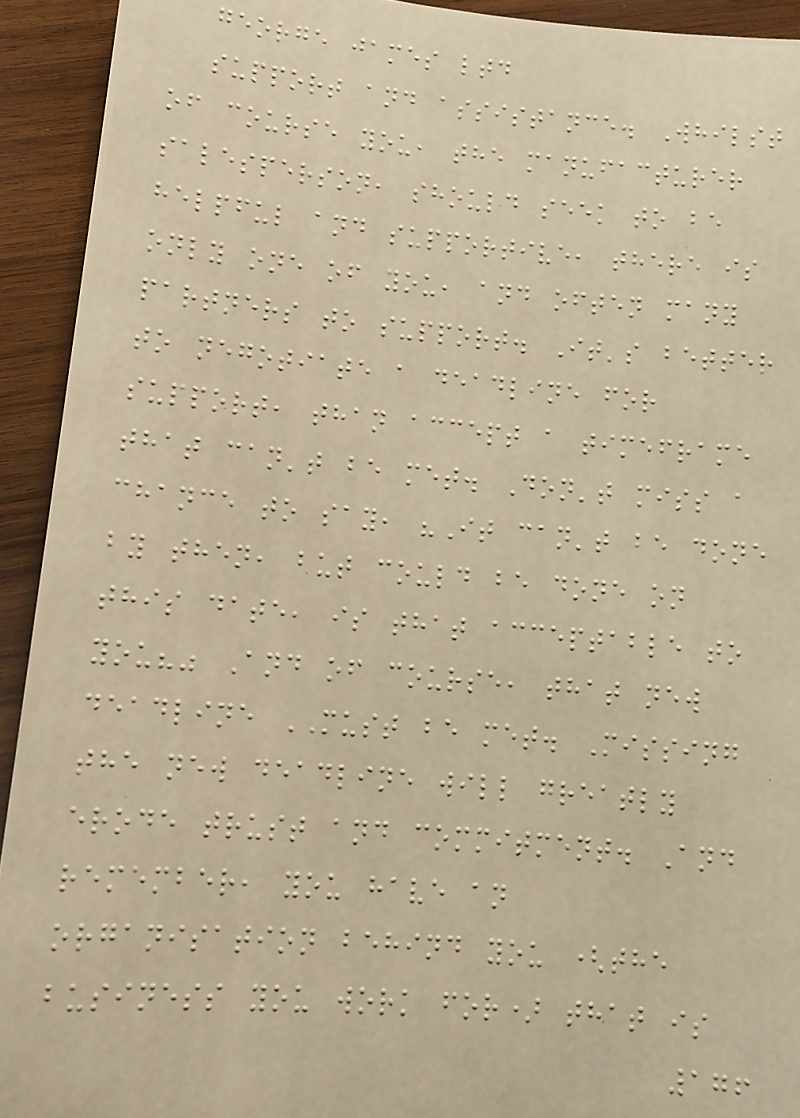george james ltd
support and assistance. Whilst
of course you, the manufacturer
salesperson, should seek to be
helpful and supportive, there is
only one of you, and often many
partners to support. It's better
to negotiate a deadline for
support, than accept a timeframe
that can't be met. Don't miss a
chance to say, "It can't be done
by then, but could be done on
this date, is that acceptable to
you?" And of course, that new
deadline MUST be met. Missing
the new deadline will greatly
erode trust and commitment. And
remember, you have an
organisation behind you (the
business you work for) that is
176
